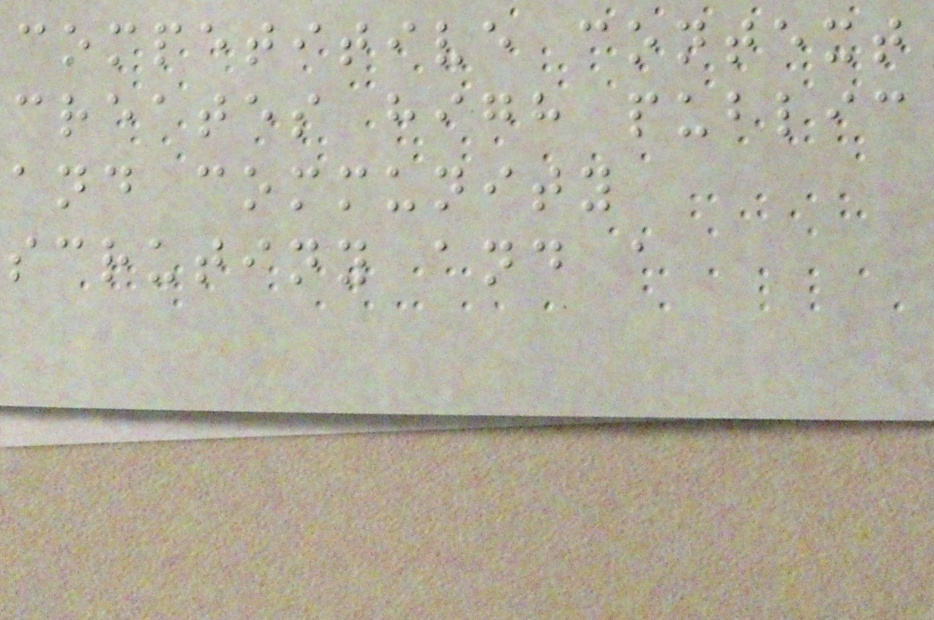competitive context
creates high public
and community
scrutiny and a
